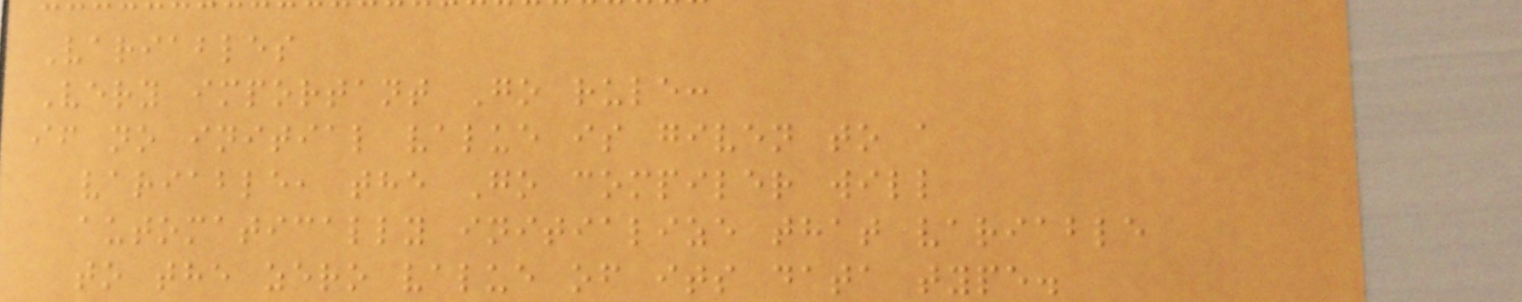Variables
Very important Go rule:
if no initial value is given to a
variable, the Go compiler will
automatically initialize that variable
to the zero value of its data type.
